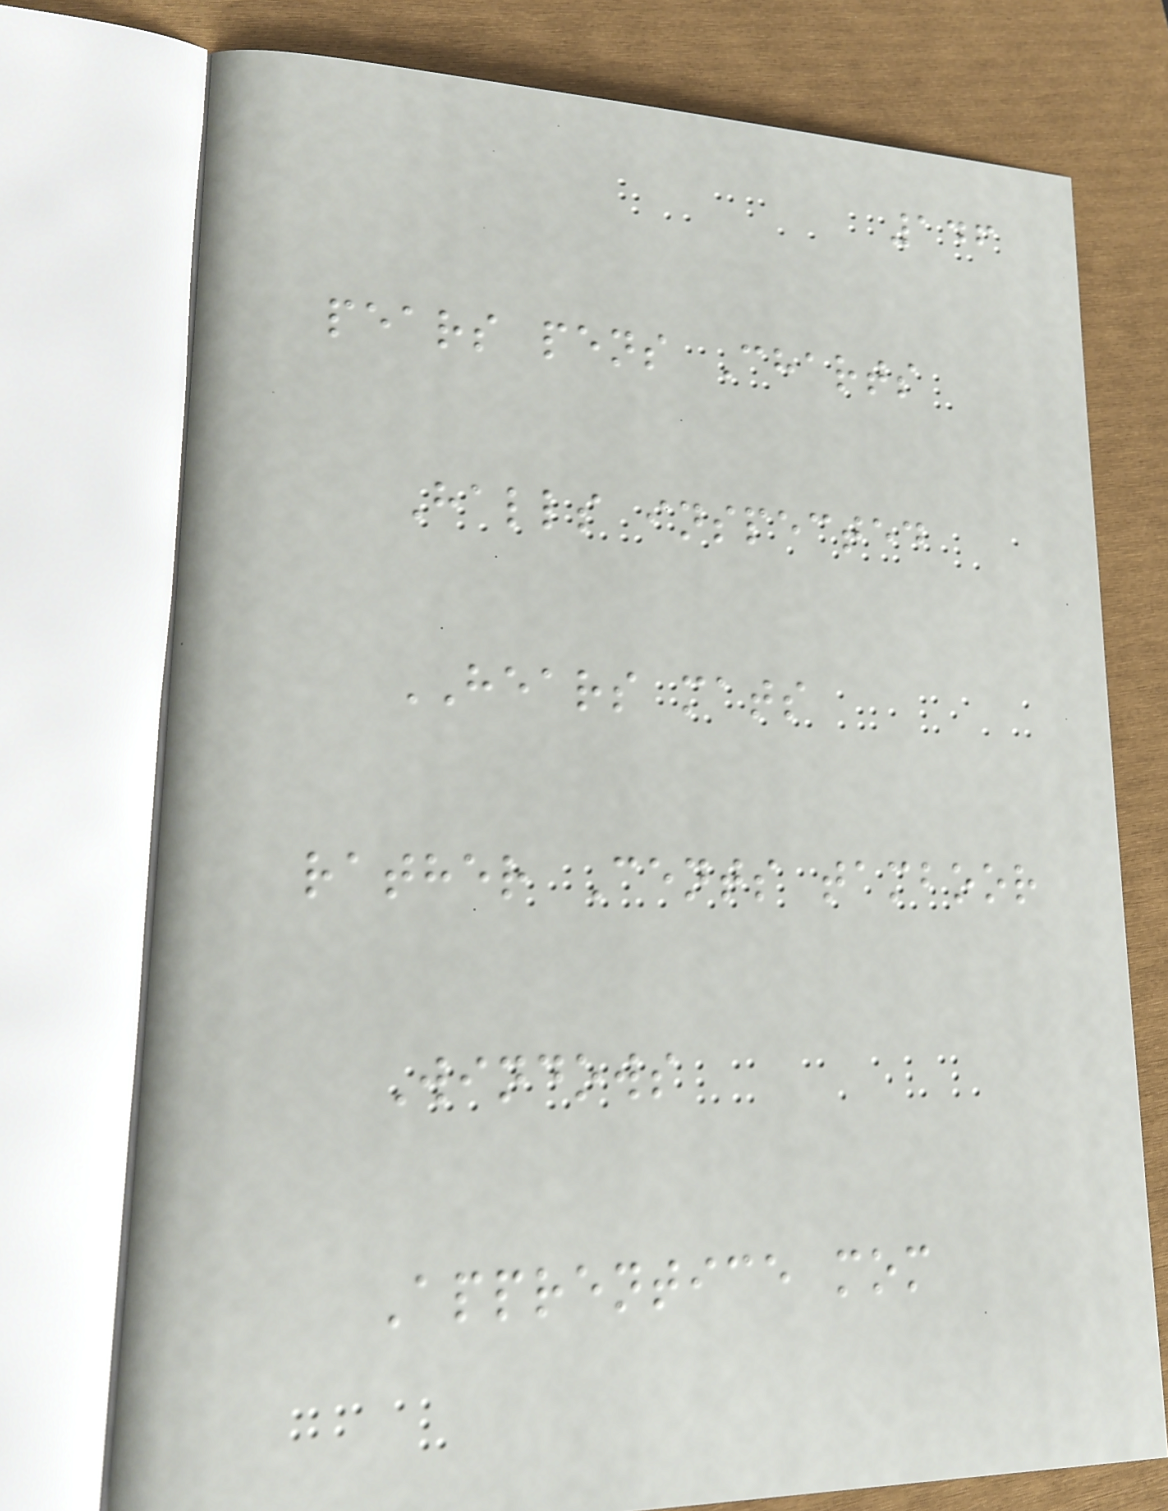146
pears pens Charts
Halls inspected
HEARS mats
rather Cents tamboor
Windows
Apprentice mom
